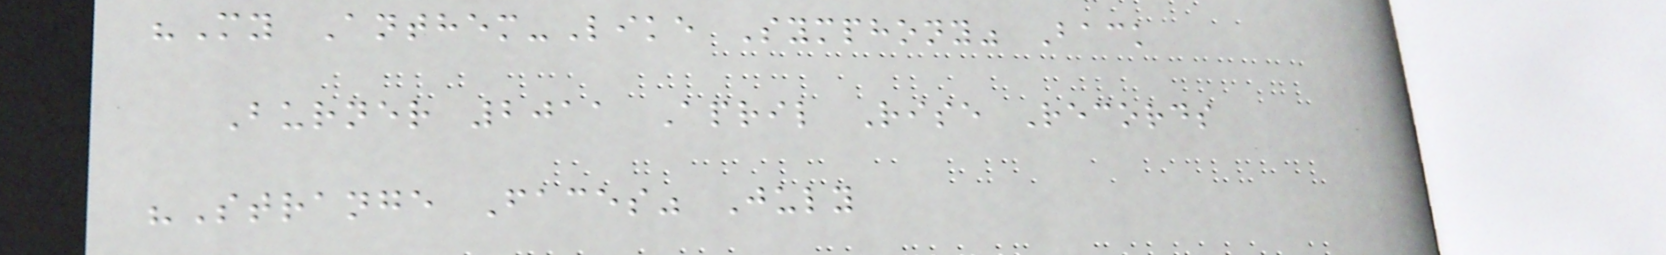"My Anthem-Like Symphony" Back
Burner 2011 April Rise Records
"Strange Faces" July
